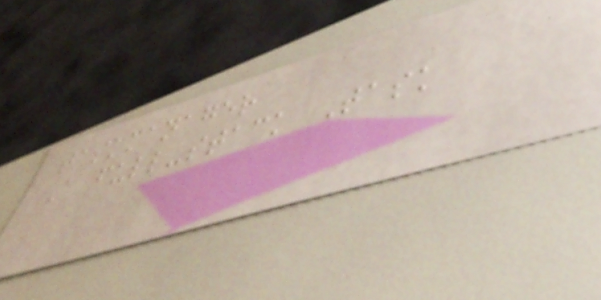taskmanager
A full-stack Task
